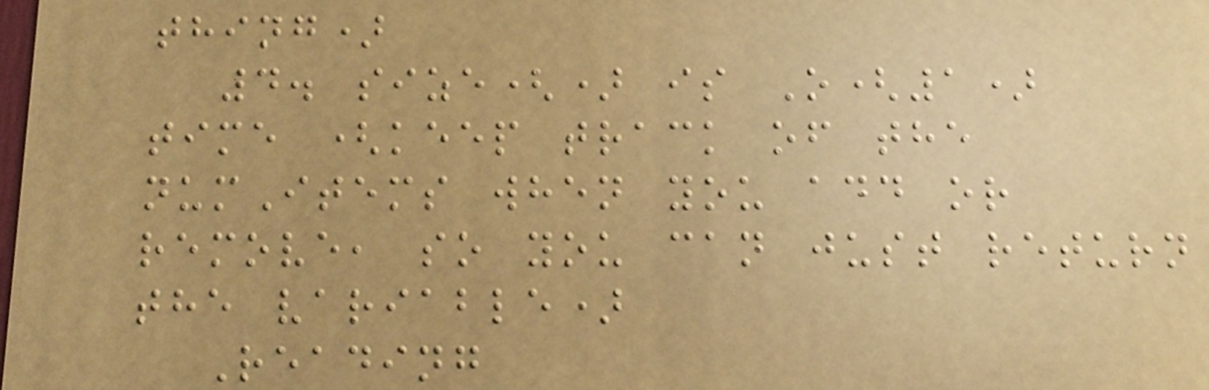thing)
4. size() is O(1)
time (keep track of the
numItems when you add or
remove, so you can just return
the variable)
Reading
